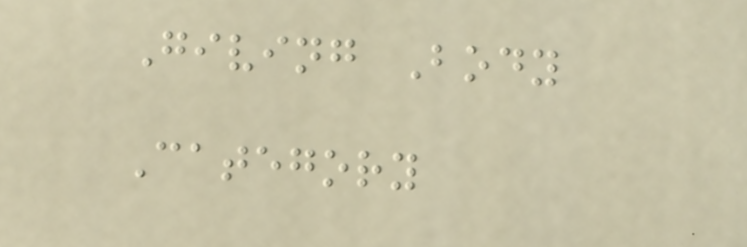Giving Body
Category
